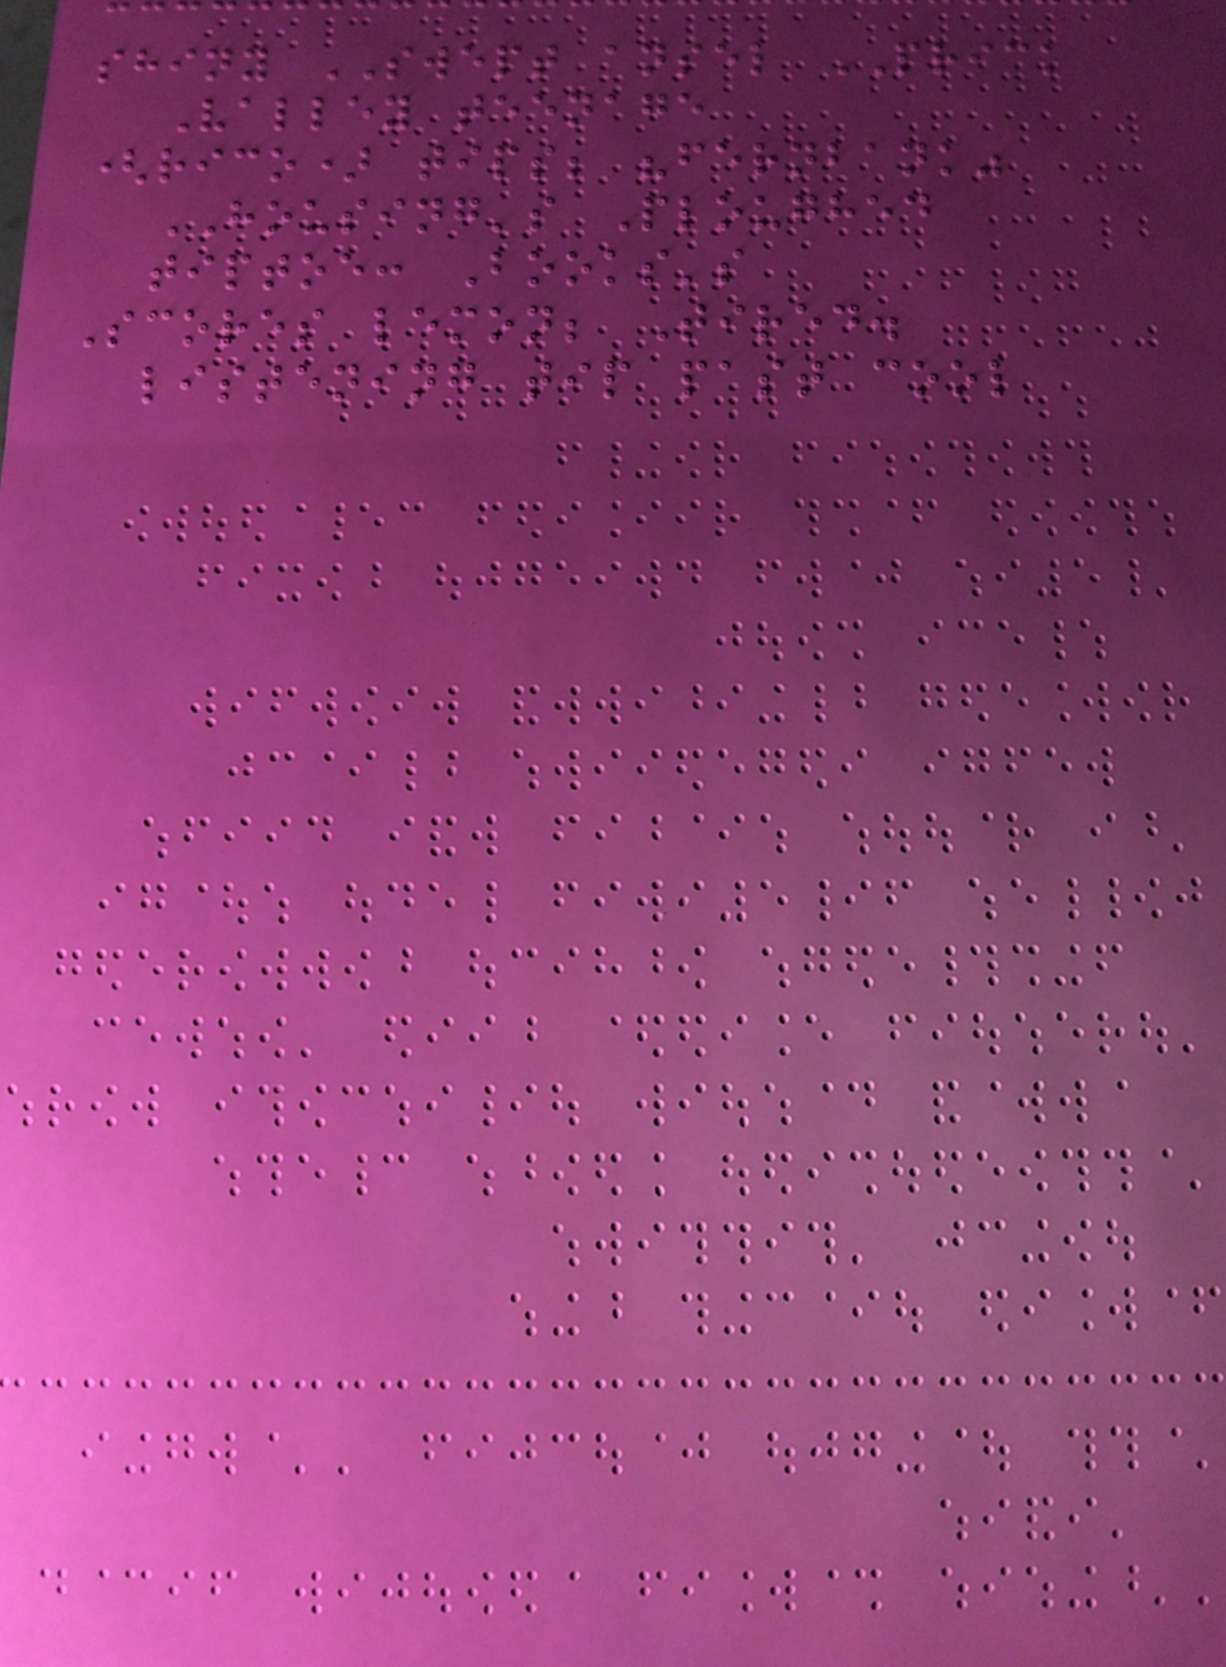shiny SWEPT ansel PRICK
Valley teenage
(rico) tips; "fernbank"
HOUSING's Ploughed
tiptoe: Books's
Scores lemon; Tired.
listening tip past cool
